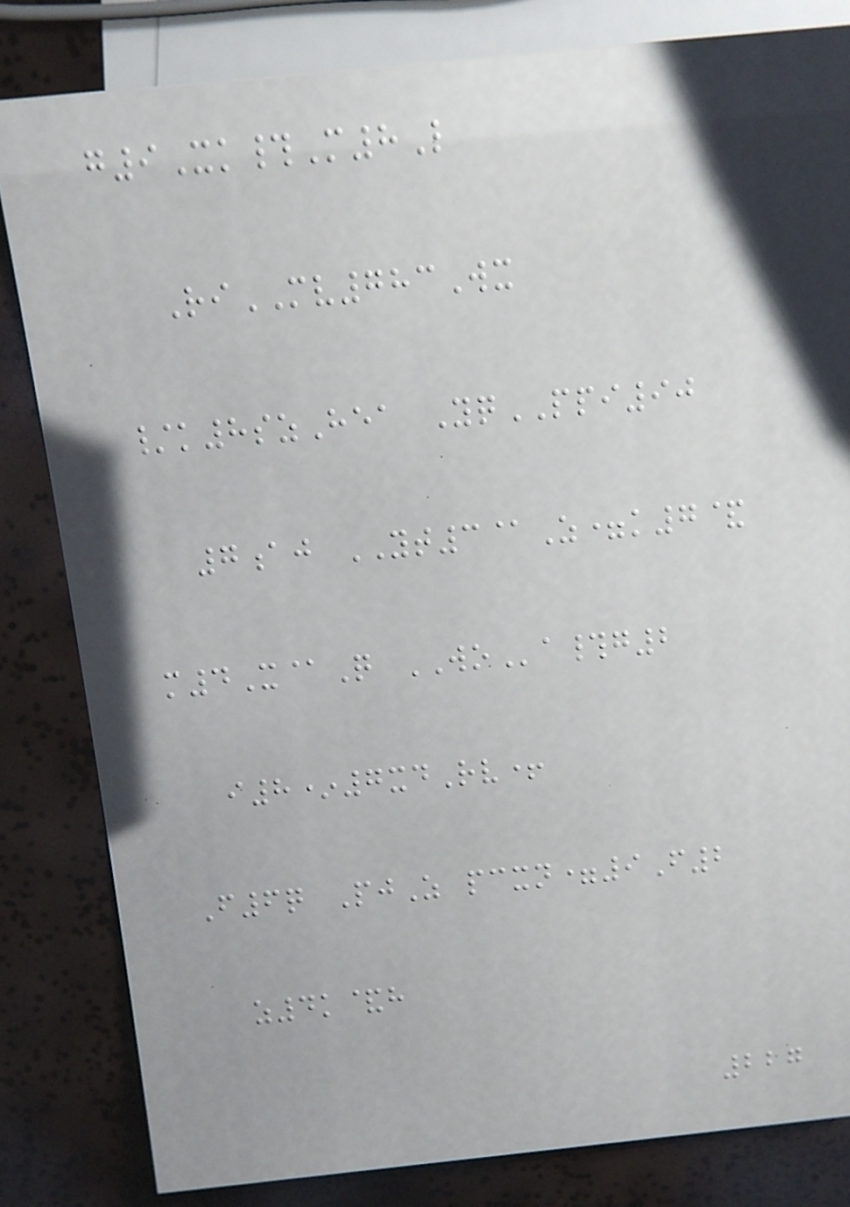g9Xk#M8L
RiMV783Wx
/k8szHea YqPPI90
7aj YT3@Z=k7&
m4X@Q WOa#g2
i8*7xdRv+
F6q PjZ pcxn=9F2
z4k&h
227
